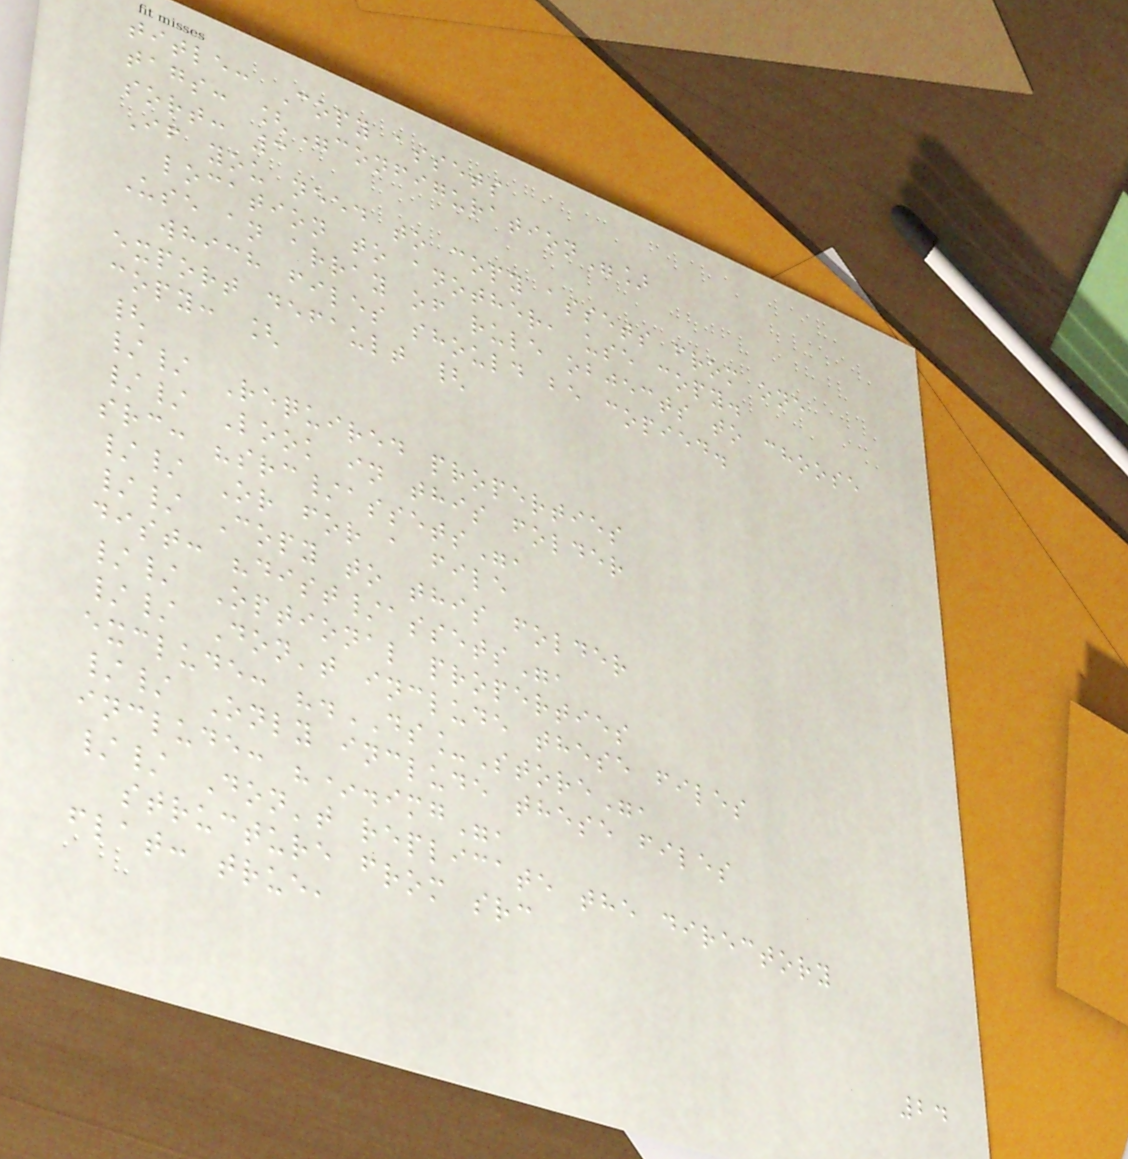title: Copy assets
tags: ["configuration"]
sort: 3
If you need to copy assets from one
location to another, use copy.
Use an array of rule objects to choose
which files should be copied.
export default {
copy: [
{
// Required properties
// Look in this folder
src: "src/assets",
// Or for a file
// Copy to this folder
dist: "dist/assets",
// Optional properties
// Don't include these files
exclude: ".DS_Store",
// Only include these files
include: "*.img",
// Don't replicate the directory
structure from src
flat: true,
24
